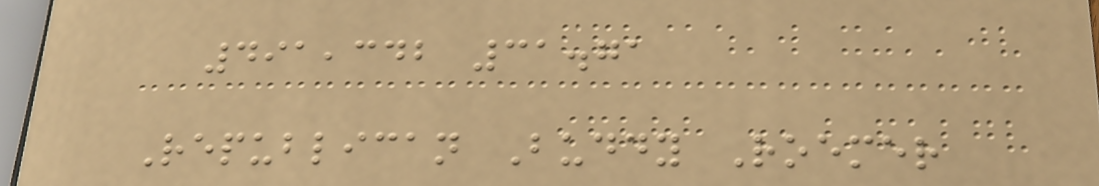491,342 31.71
Republican Buddy Roemer
